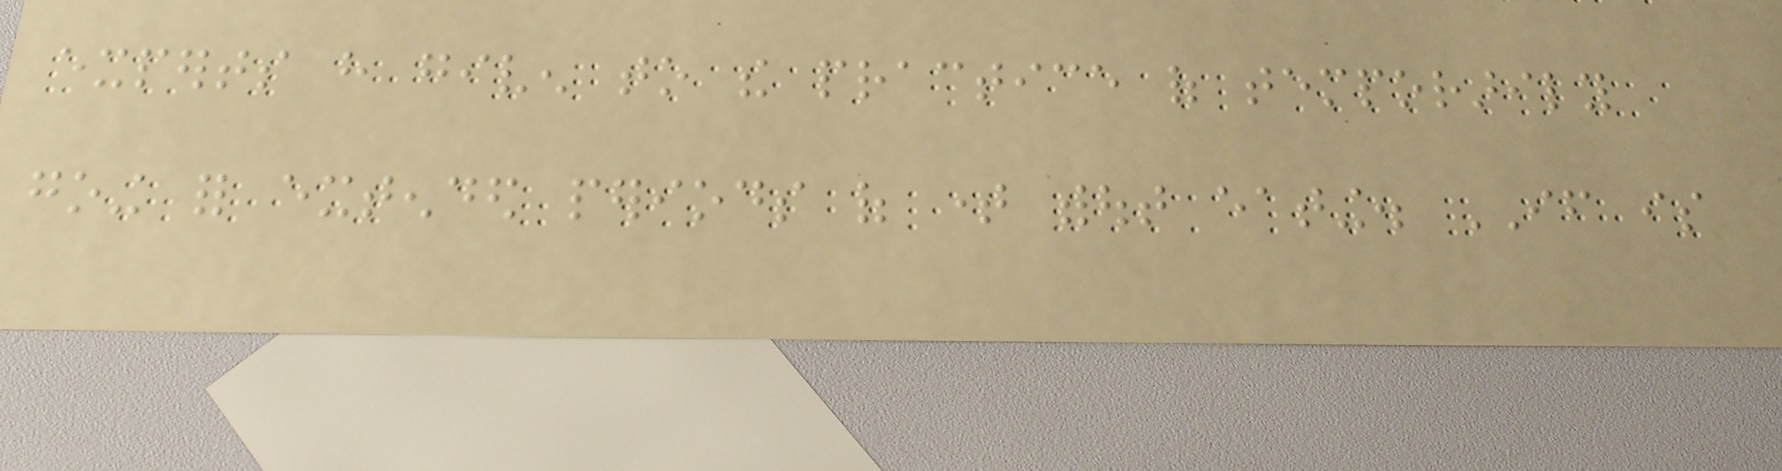experts have given to the practice of temporarily
going for extended periods of time without eating. IF is
